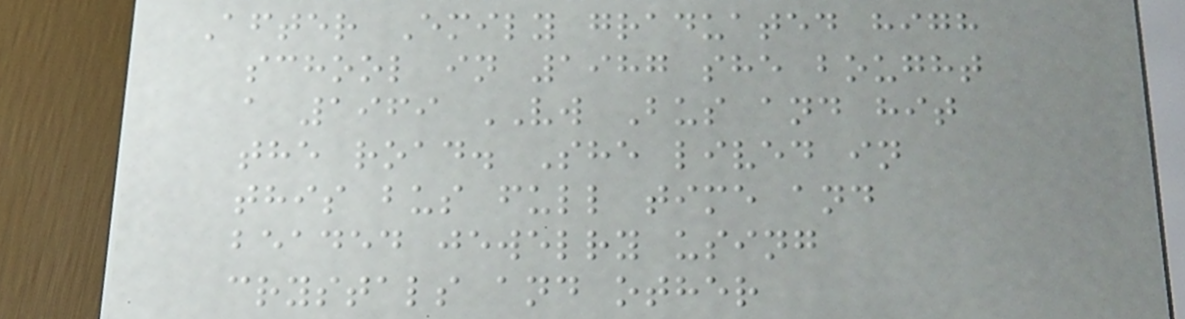After Emily graduated high
school in 1987 she bought
a 1969 VW Bus and hit
the road. She lived in
this bus full time and
beaded jewelry using
crystals and other
